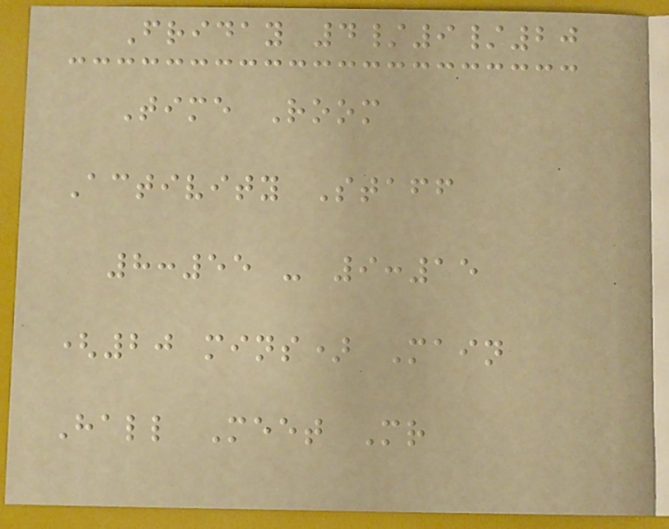Friday 4/9/20
Time Room
Activity Staff
8:55 - 9:15
(20 mins) Main
Hall Meet Mr
